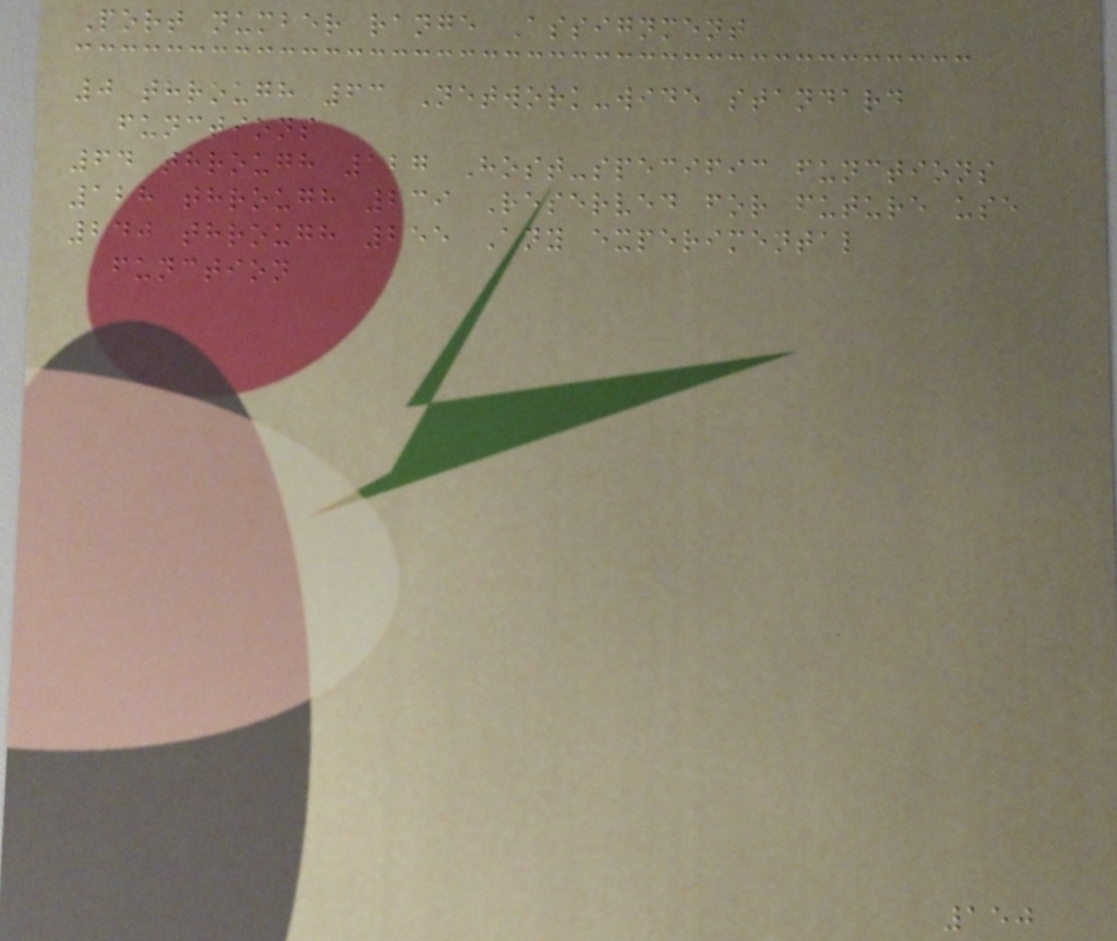Port number range Assignment
0 through 63 Network-wide standard
functions
64 through 127 Host-specific functions
128 through 239 Reserved for future use
240 through 255 Any experimental
function
150
